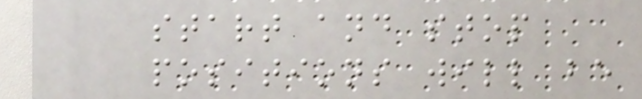start and stop
positions will be
